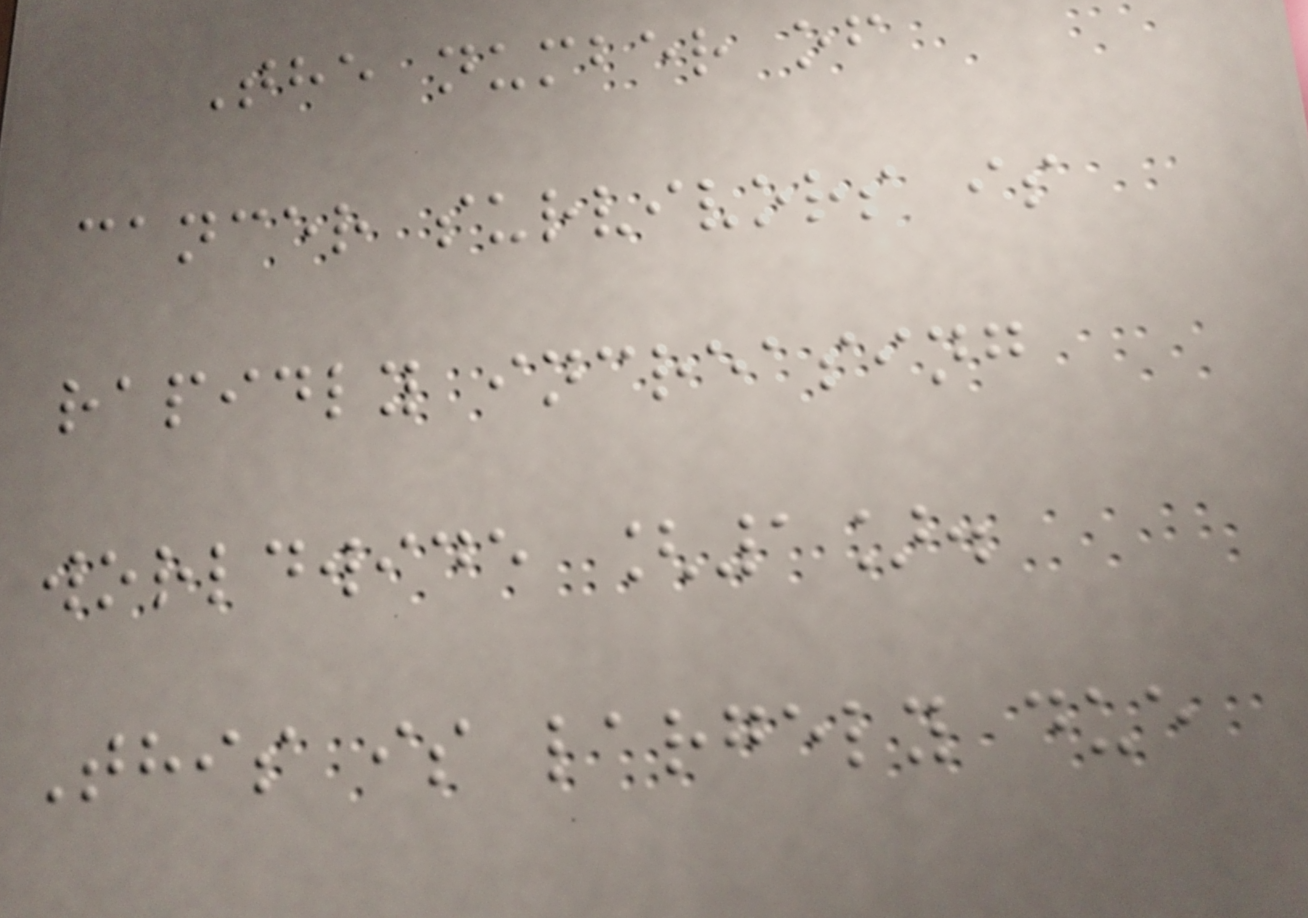The number of
cancer survivors is
rapidly increasing
worldwide [1].
This is largely due
